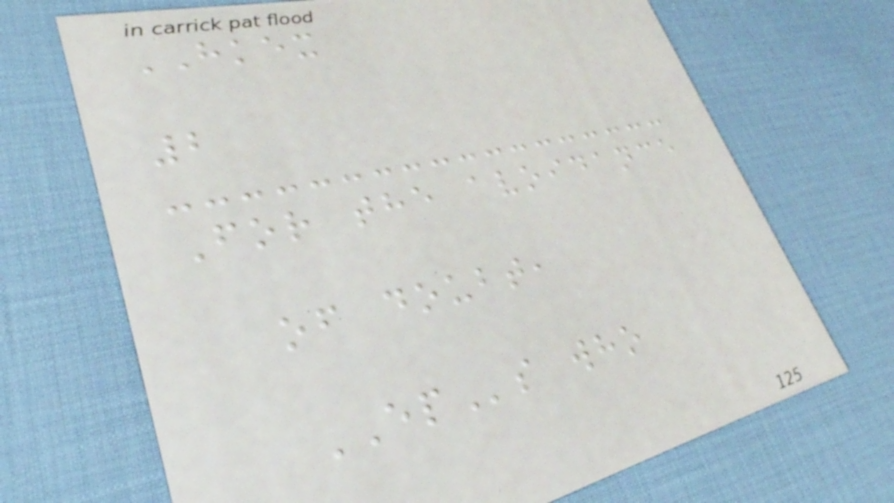HKEX
2
For the avoidance
of doubt,
EPs who
